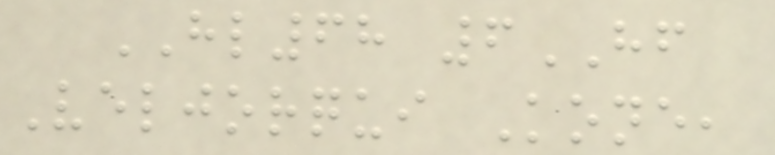HL68 6HF
Veljorqui Kone,
